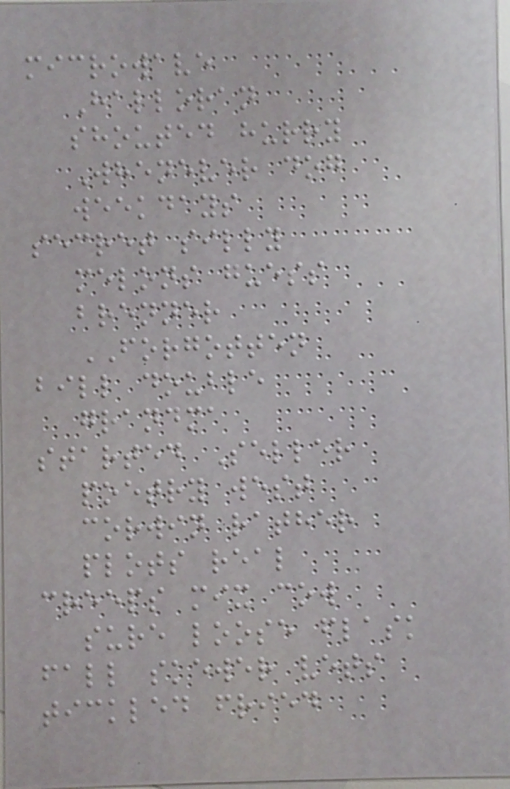microwave
Halloran
shouted hurry
Whenever dog
weekdays
secret silly
melons guess
brenner
FORGOTTEN
bill double
grandma
started Seller
poetry west
corwin rather
plots real
creeps mix cow
sure loose flask
fall skewer vets
tickled fried
